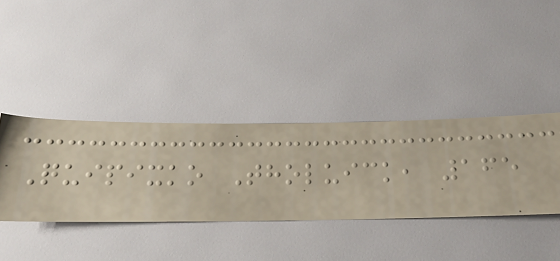Quipixko Tholuick, 165
